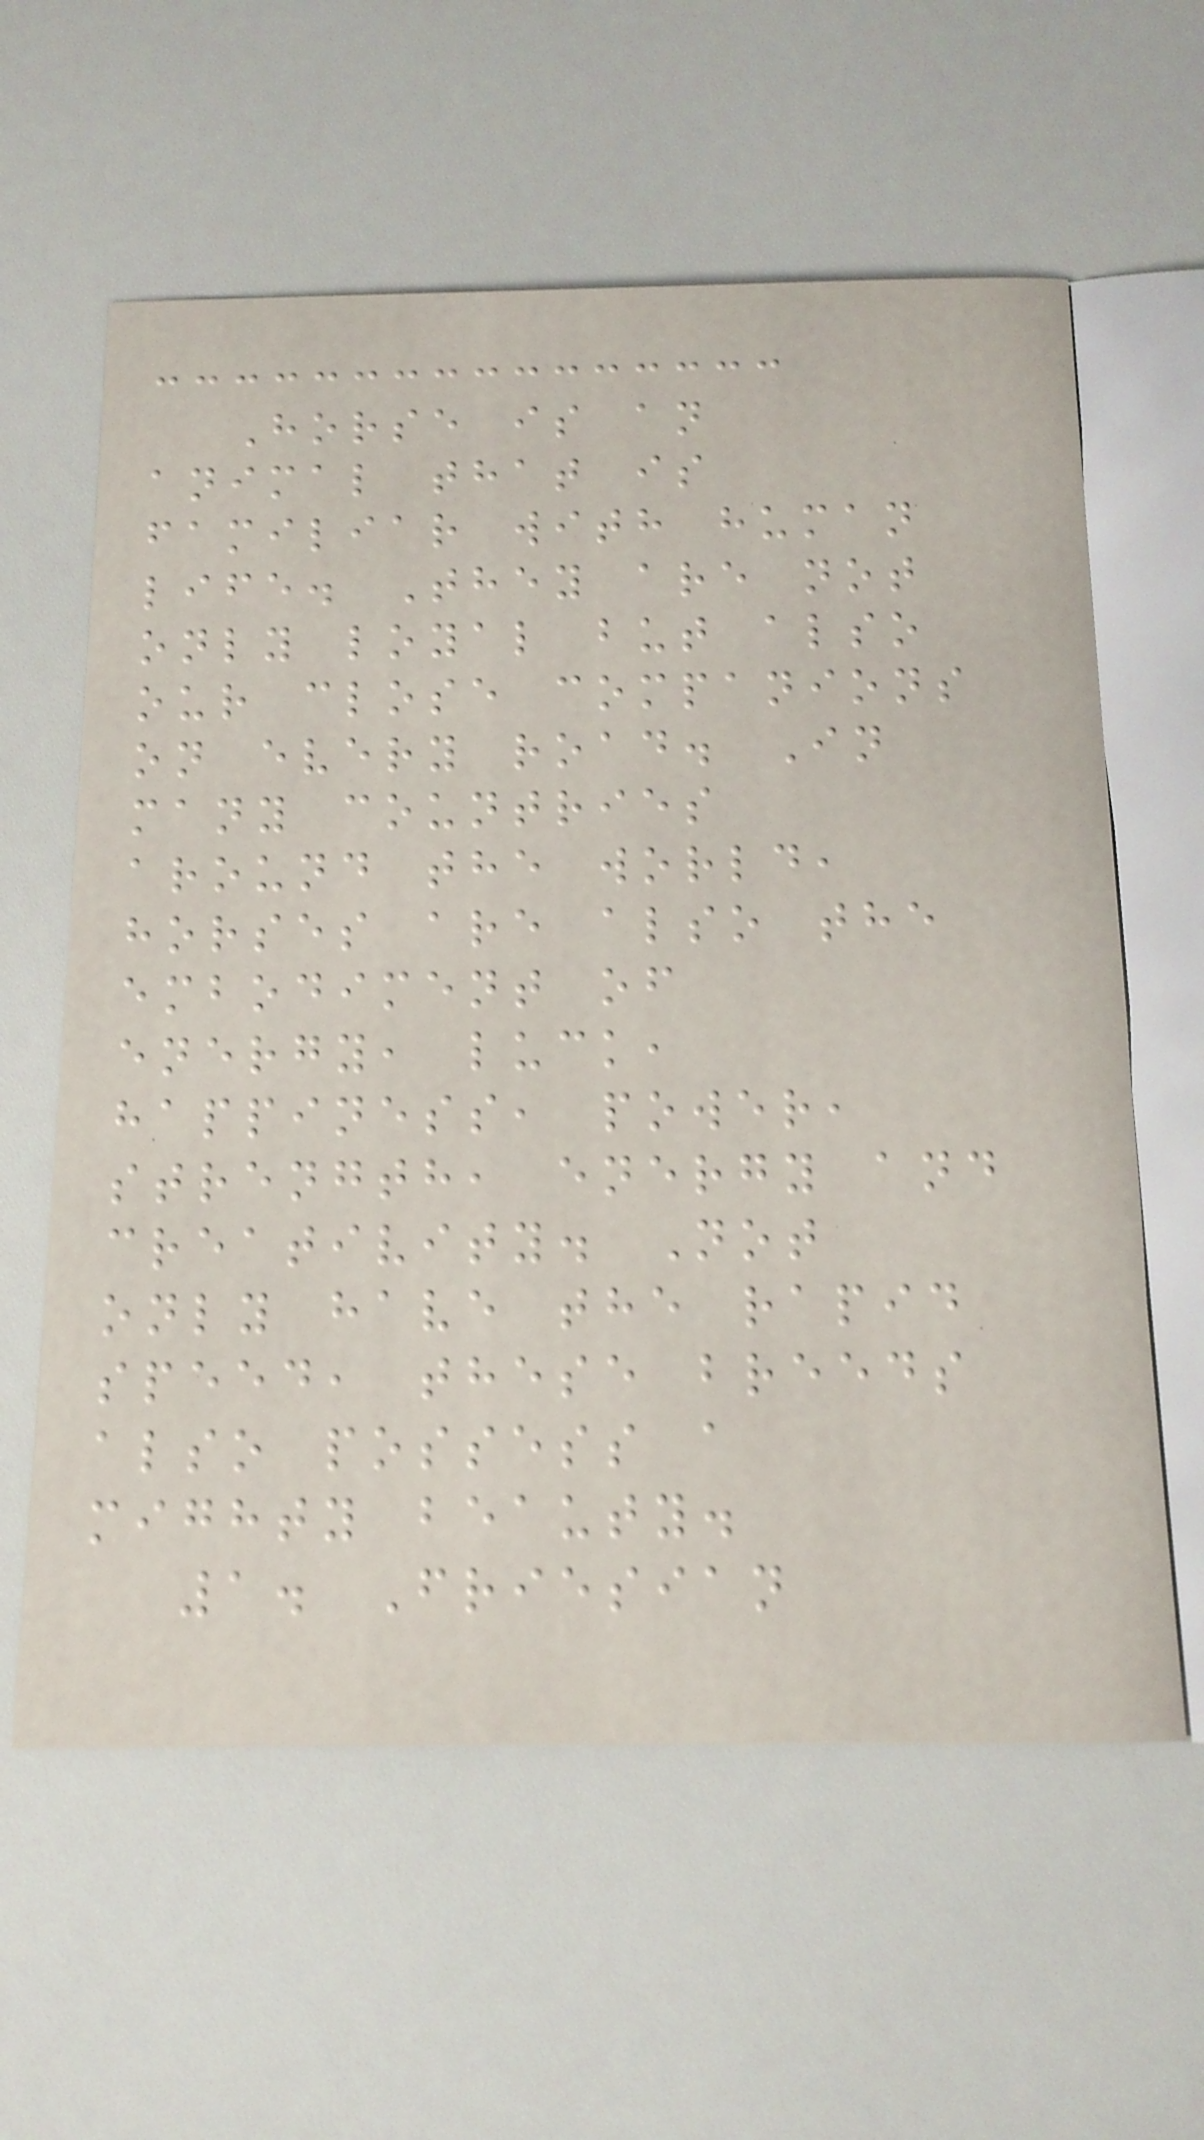Horse is an
animal that is
familiar with human
life. They are not
only loyal but also
our close companions
on every road. In
many countries
around the world,
horses are also the
embodiment of
energy, luck,
happiness, power,
strength, energy and
creativity. Not
only have the rapid
speed, these breeds
also possess a
mighty beauty.
1. Friesian
